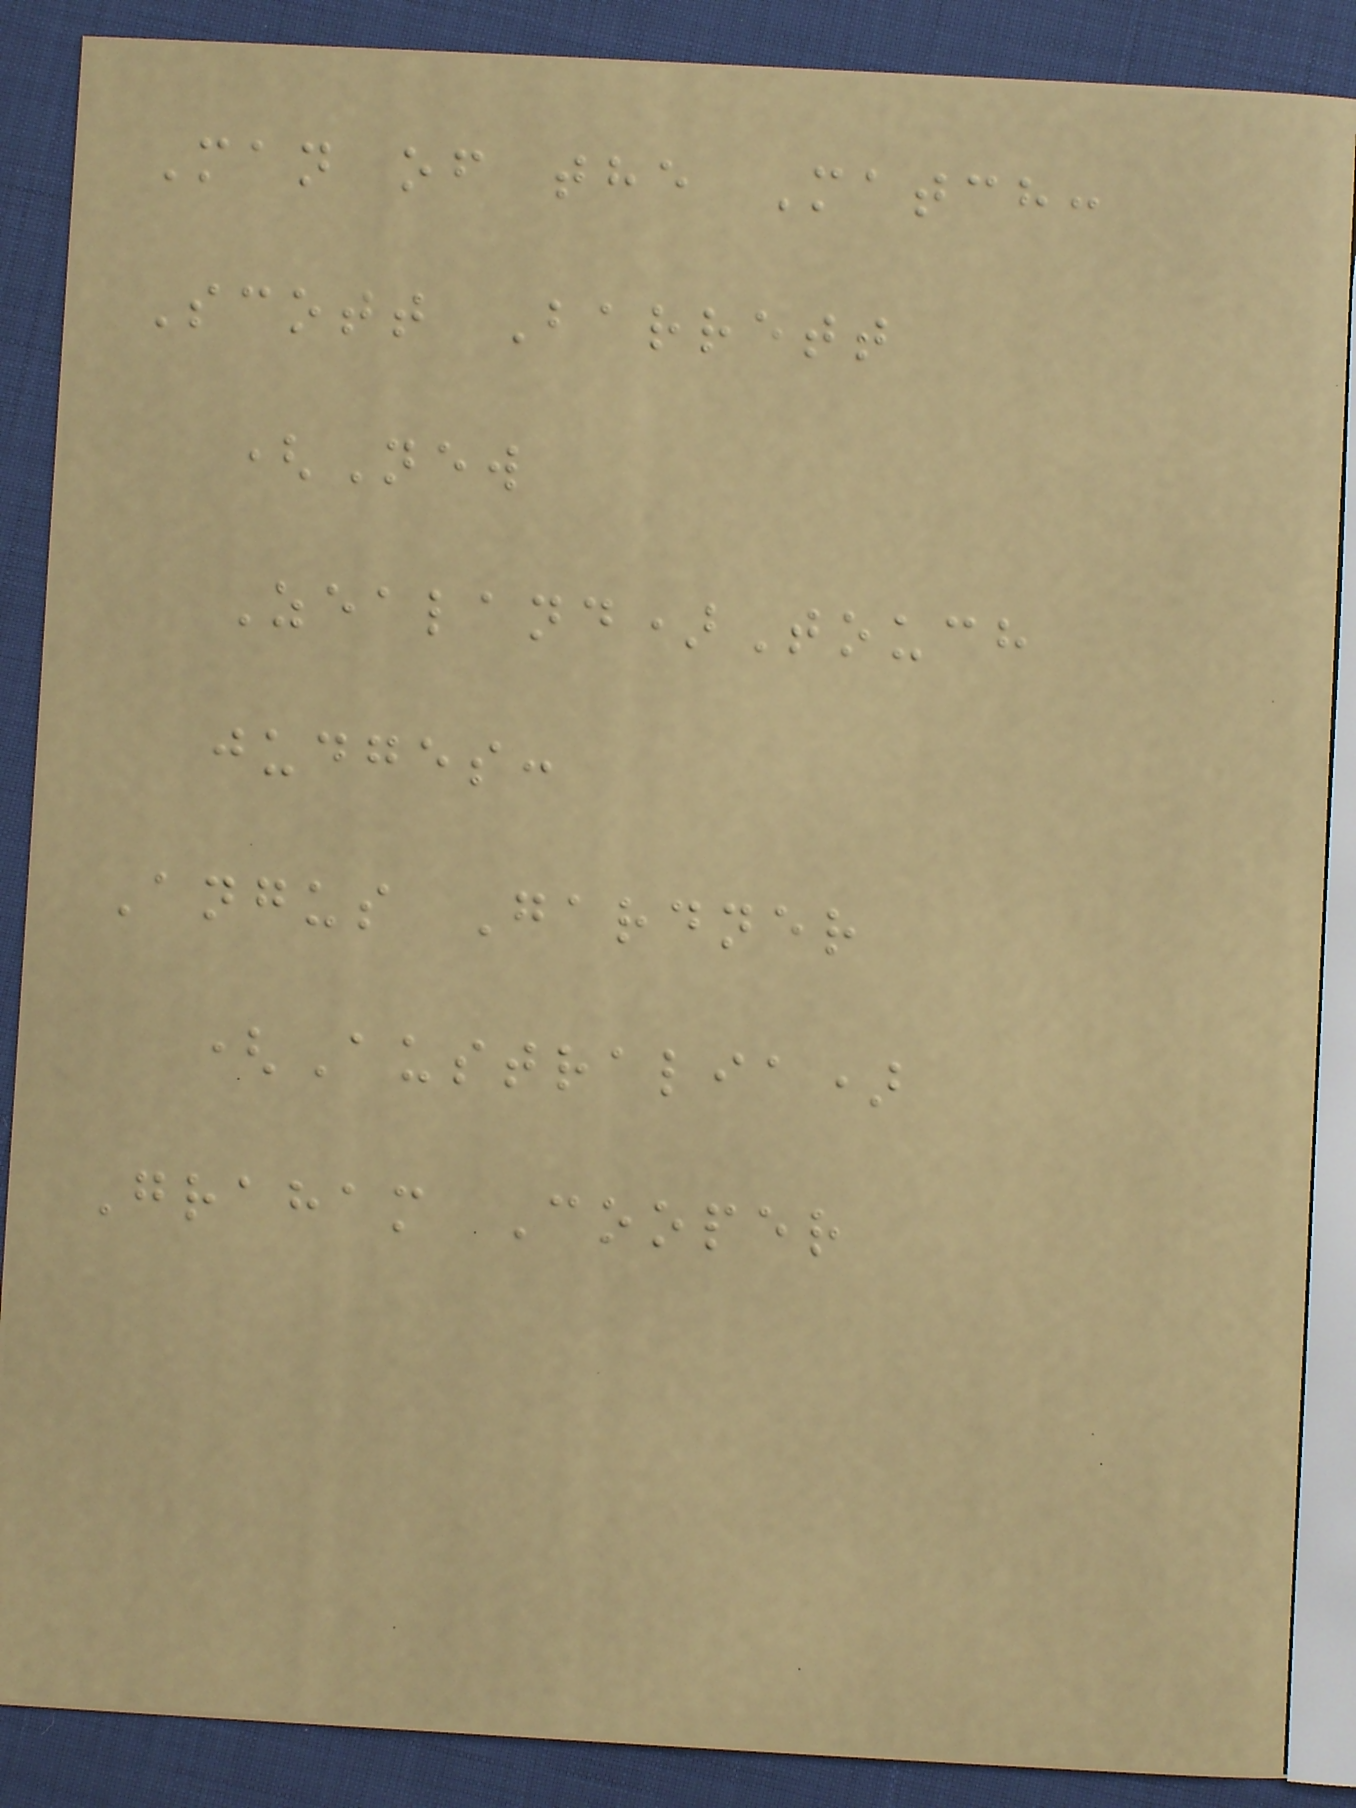Man of the Match:
Scott Barrett
(New
Zealand)Touch
judges:
Angus Gardner
(Australia)
Graham Cooper
